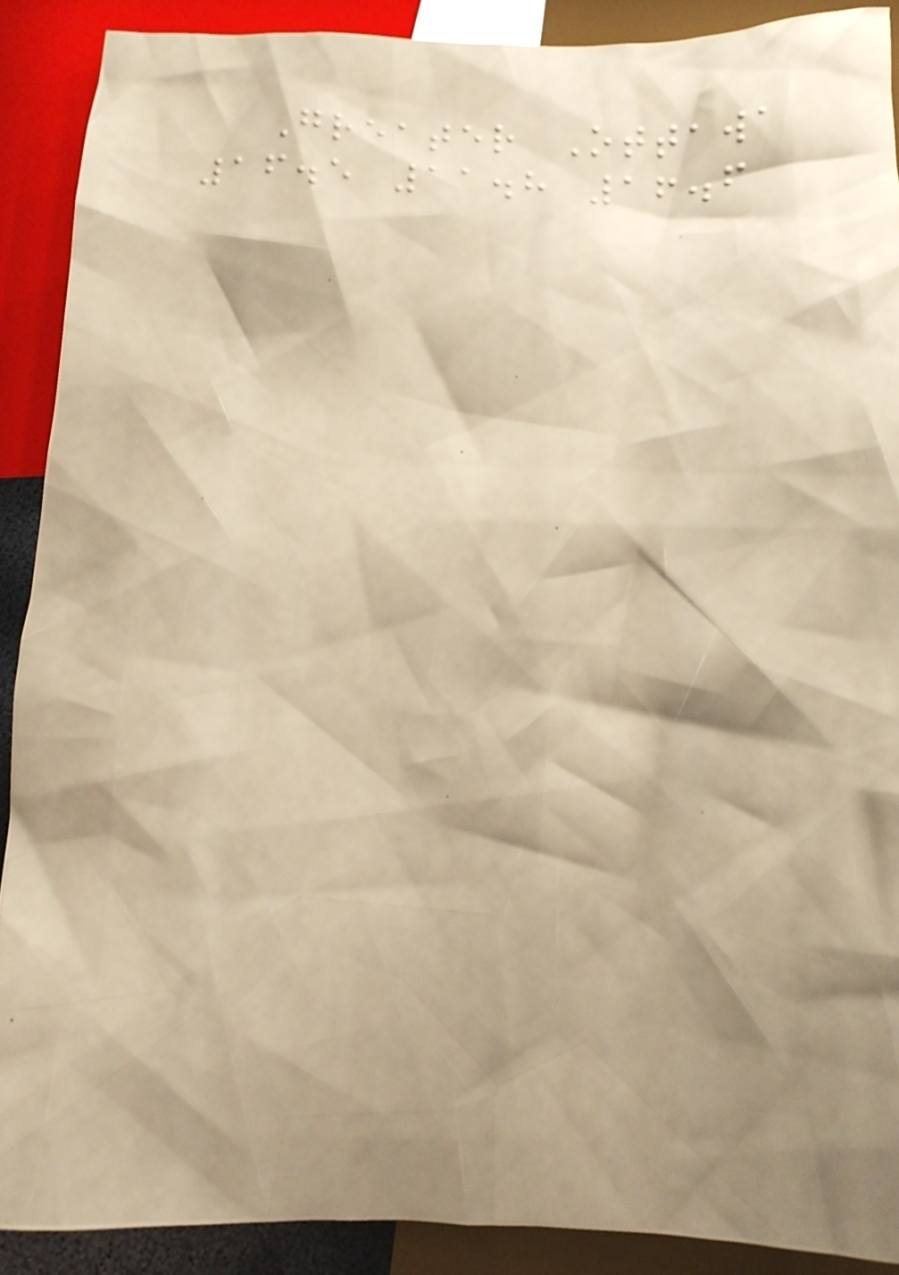Greater Ottawa
16.5 11.8 16.6
